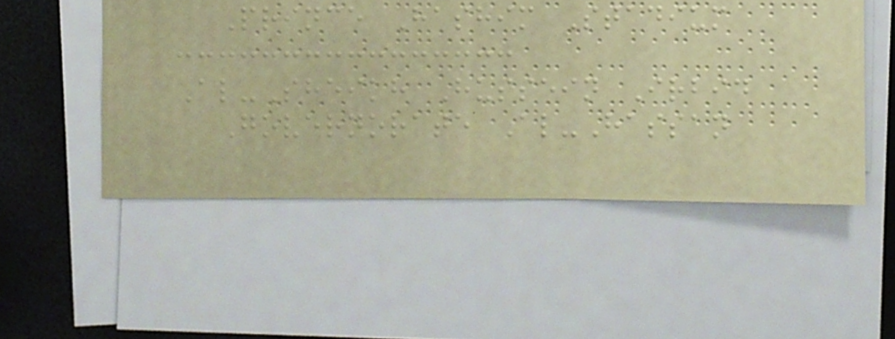Prince Hashim Stadium
Al-Sheikh Hussein Irbid
Governorate Al-Hassan
